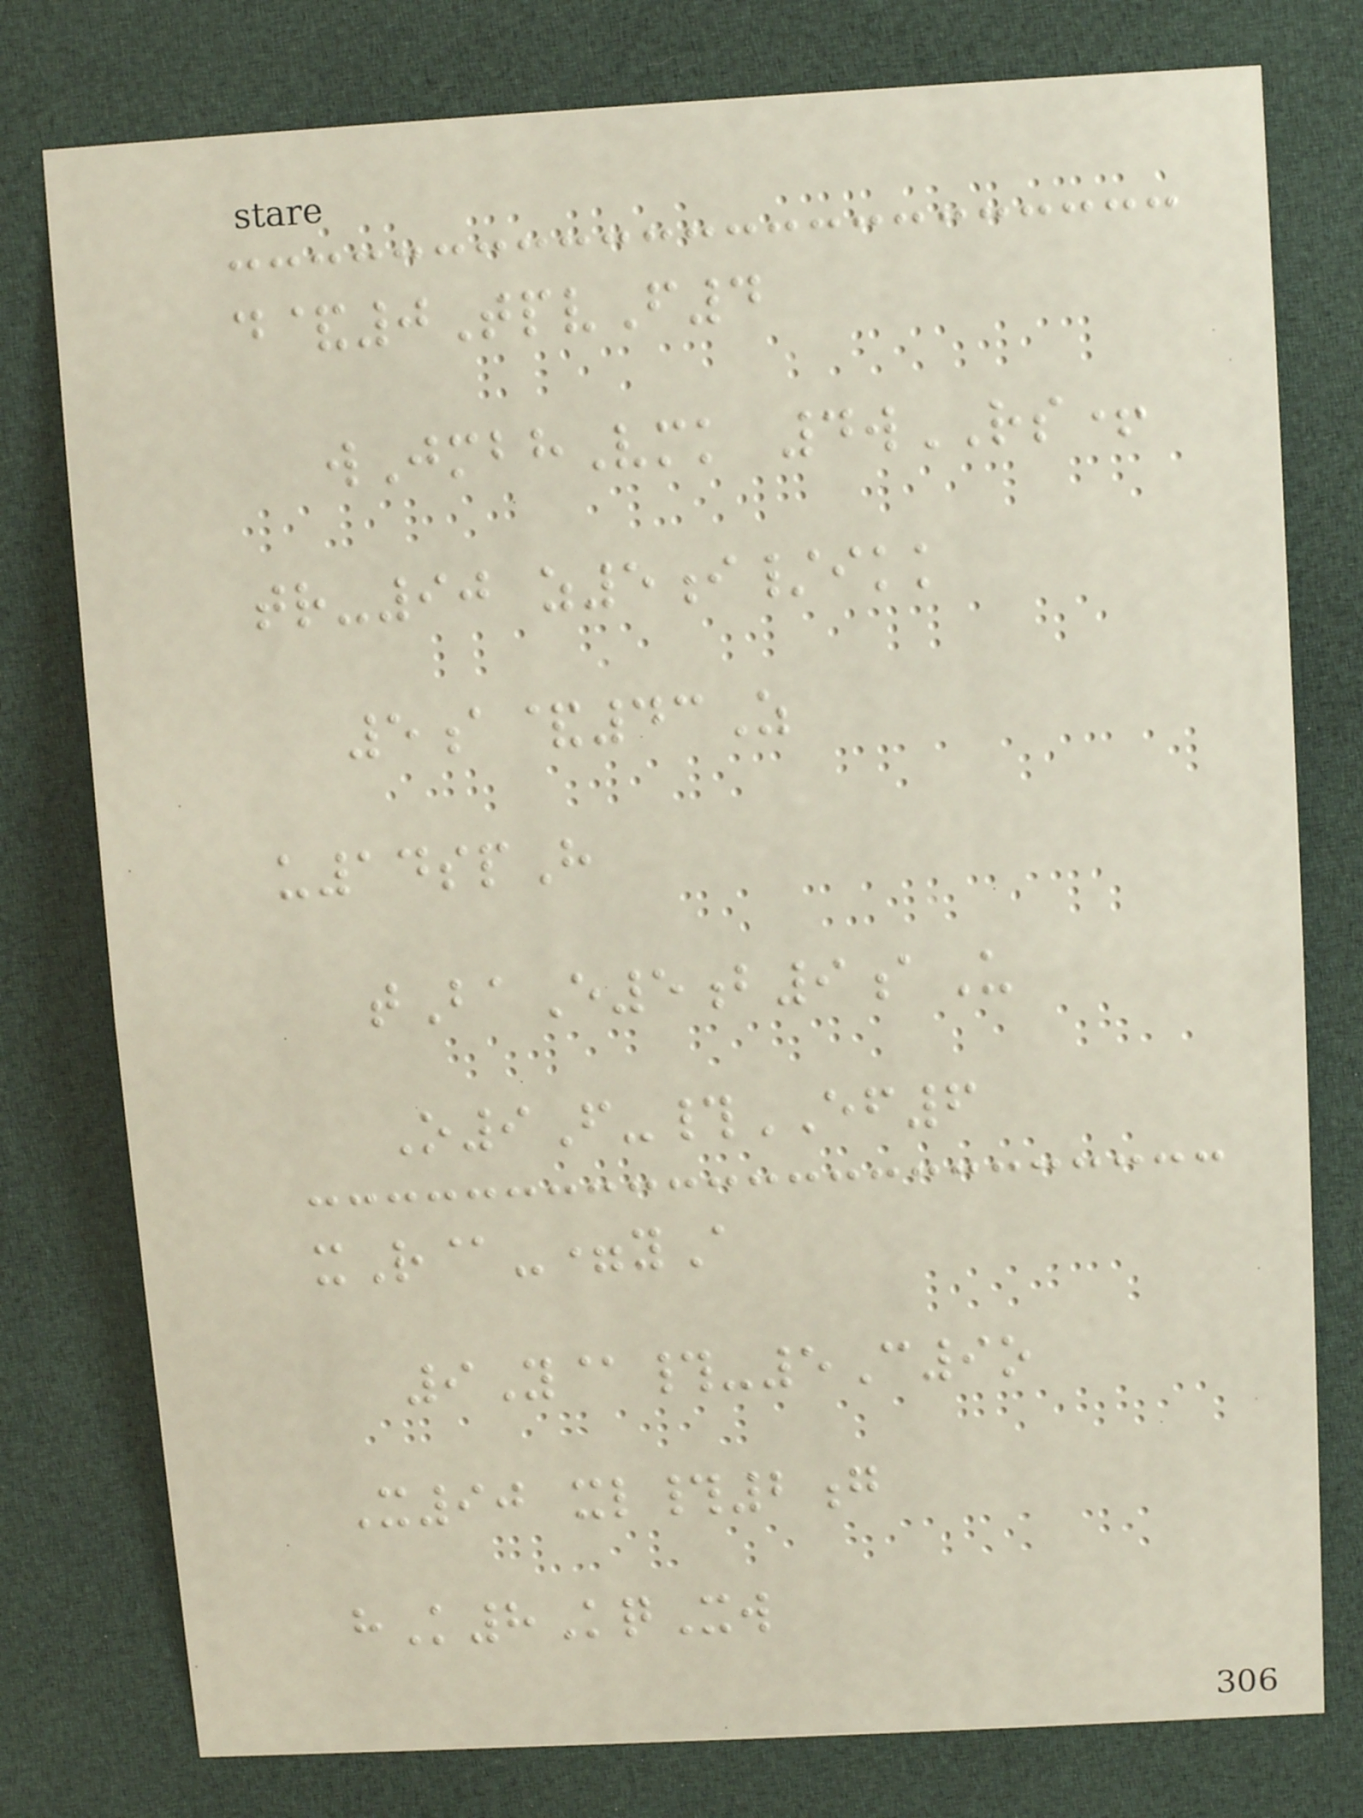d&0TpvF4
wJmbhVmk 4wRS+
tr-90 z5i/ikk
5a&43Z
u14spH
tBaE5b9aU
O9F-#EF6
xR@-=yA
9Y@#-5C9o
X90 xl#2g
hK8KqXw
